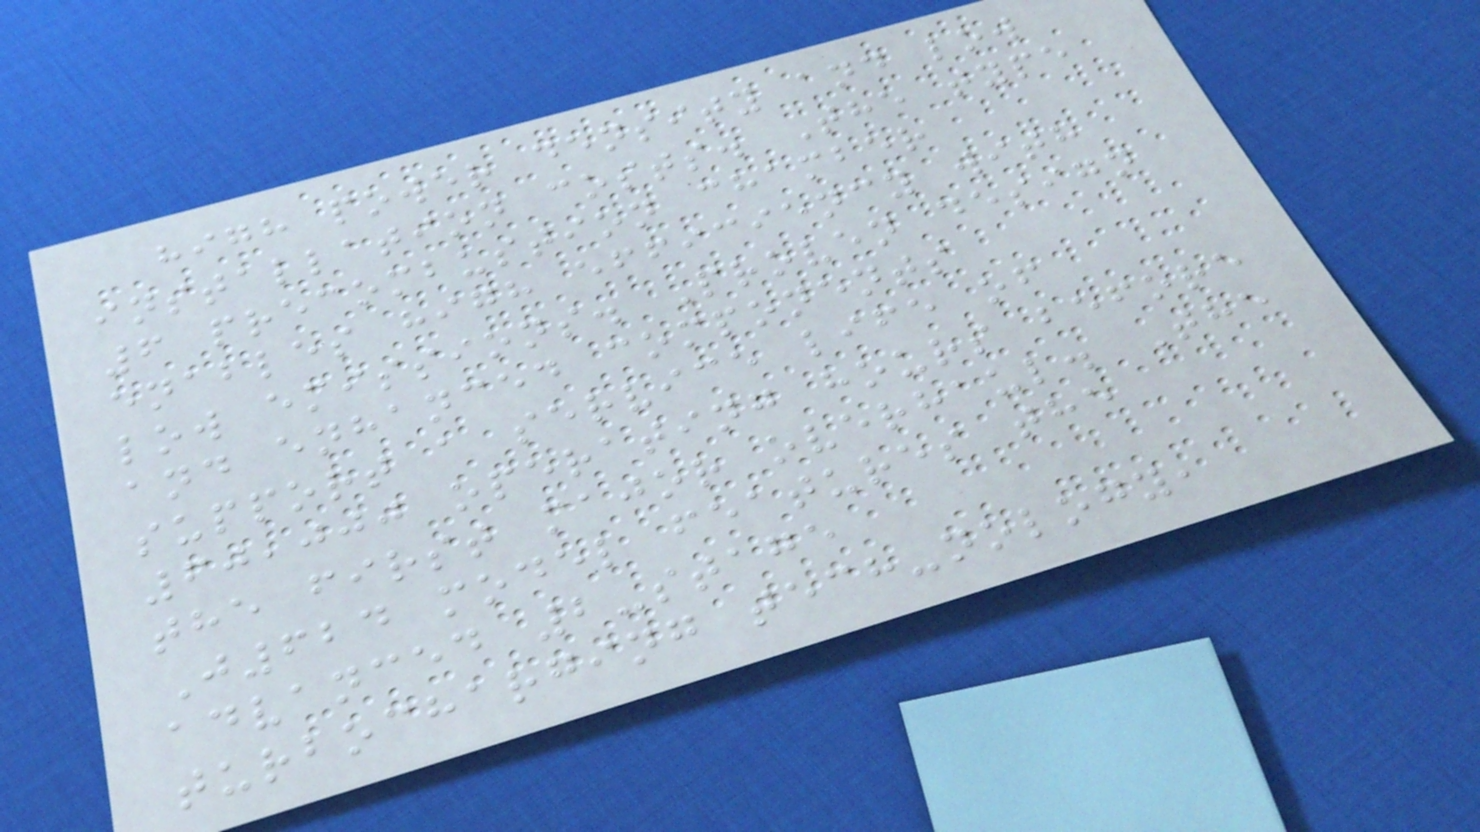high power density and low
installation costs. The type
6 precombustion chamber
enables high efficiency with
low emissions. Proven design
and enhanced components
support a service life of
60,000 operating hours before
the first major overhaul. The
J624 model features the
advanced 2-stage
turbocharging tech-nology,
